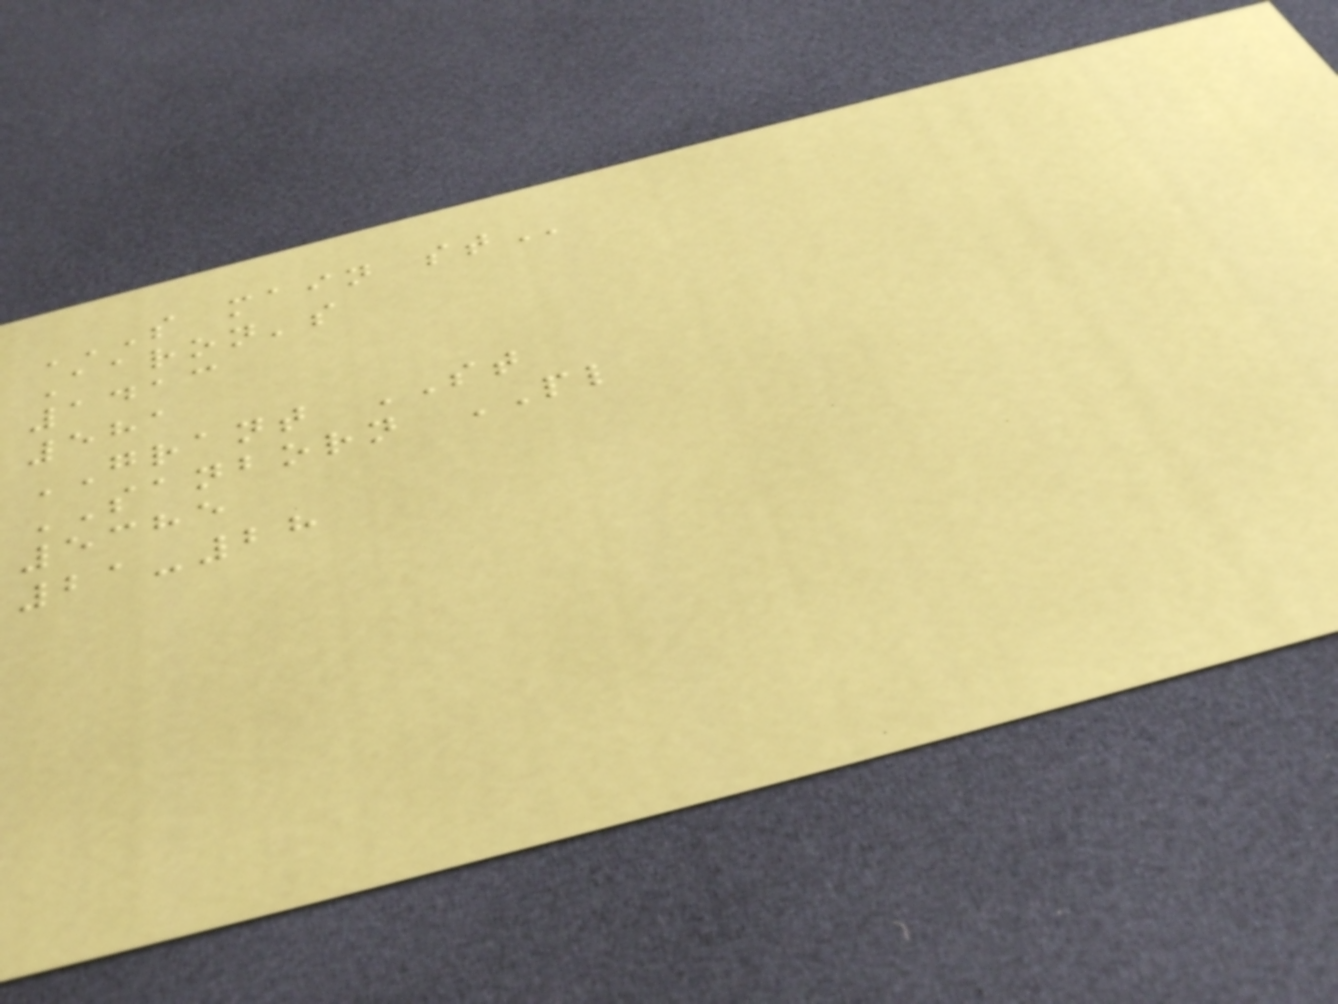S MAIN ST
Aaron's
1413
581
GRANT ST
SANBORN PL
5385
21-28
